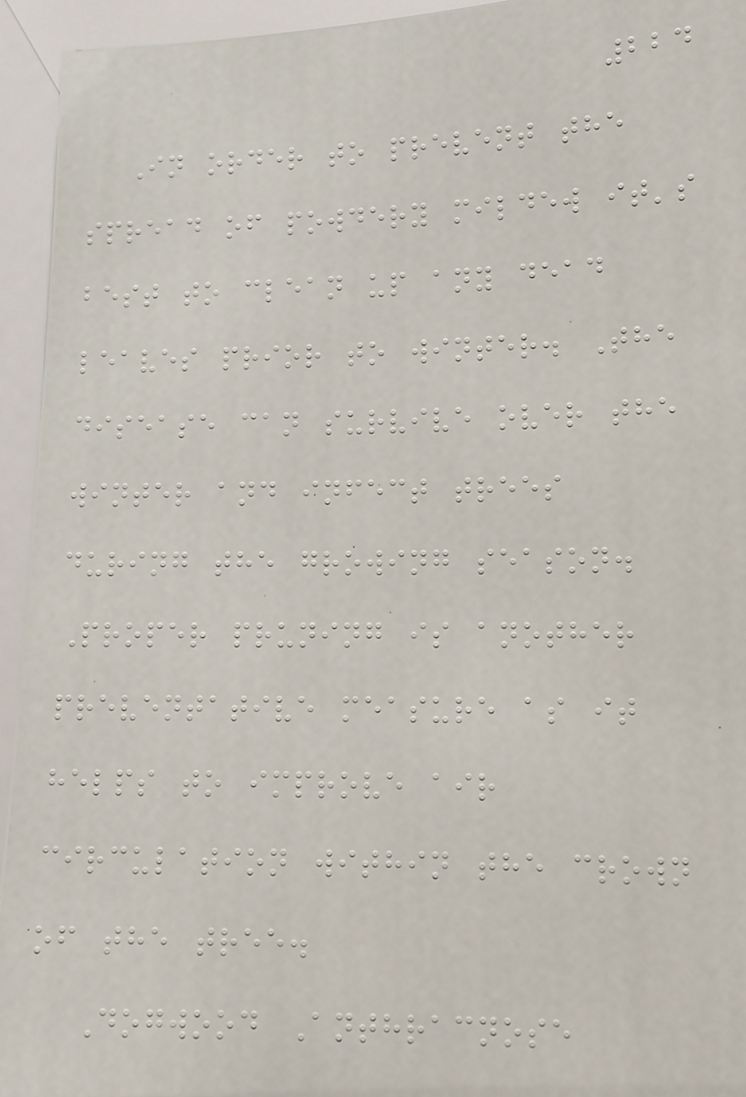224
In order to prevent the
spread of powdery mildew it's
best to clean up any dead
leaves prior to winter. The
disease can survive over the
winter and infect trees
during the growing season.
Proper pruning is another
preventative measure as it
helps to improve air
circulation within the crown
of the tree.
Dogwood Anthracnose
